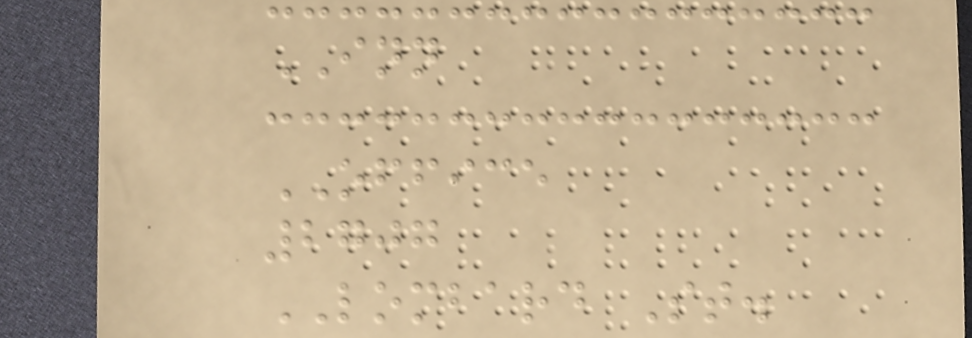INN
OFFICE
2707
LOMBARD St.
